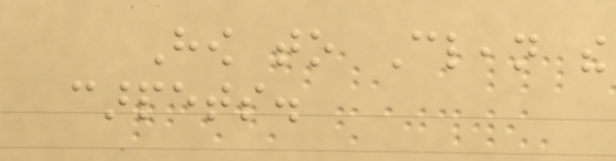How to Clean the
carpets.
